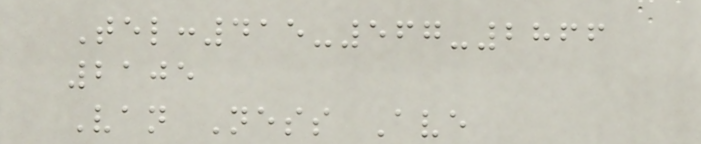Tel:415-567-2866
2105
Van Ness Ave
